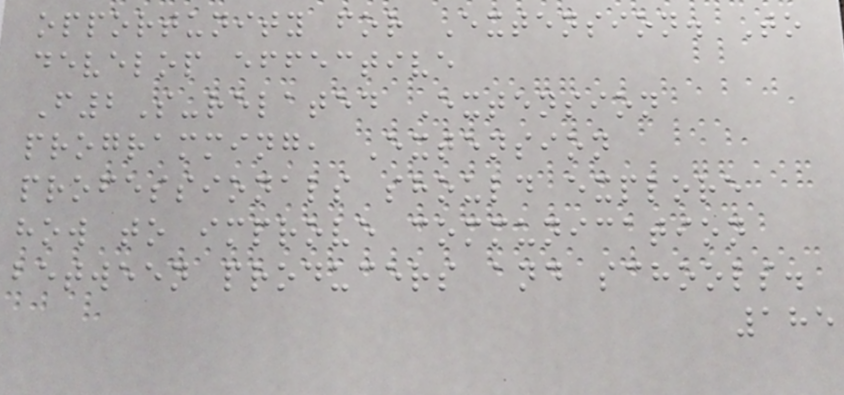opportunity for Extension. To
develop effective
F2S-related Extension
programming, Extension
professionals should explore
how to improve communication
between producers and schools.
185
